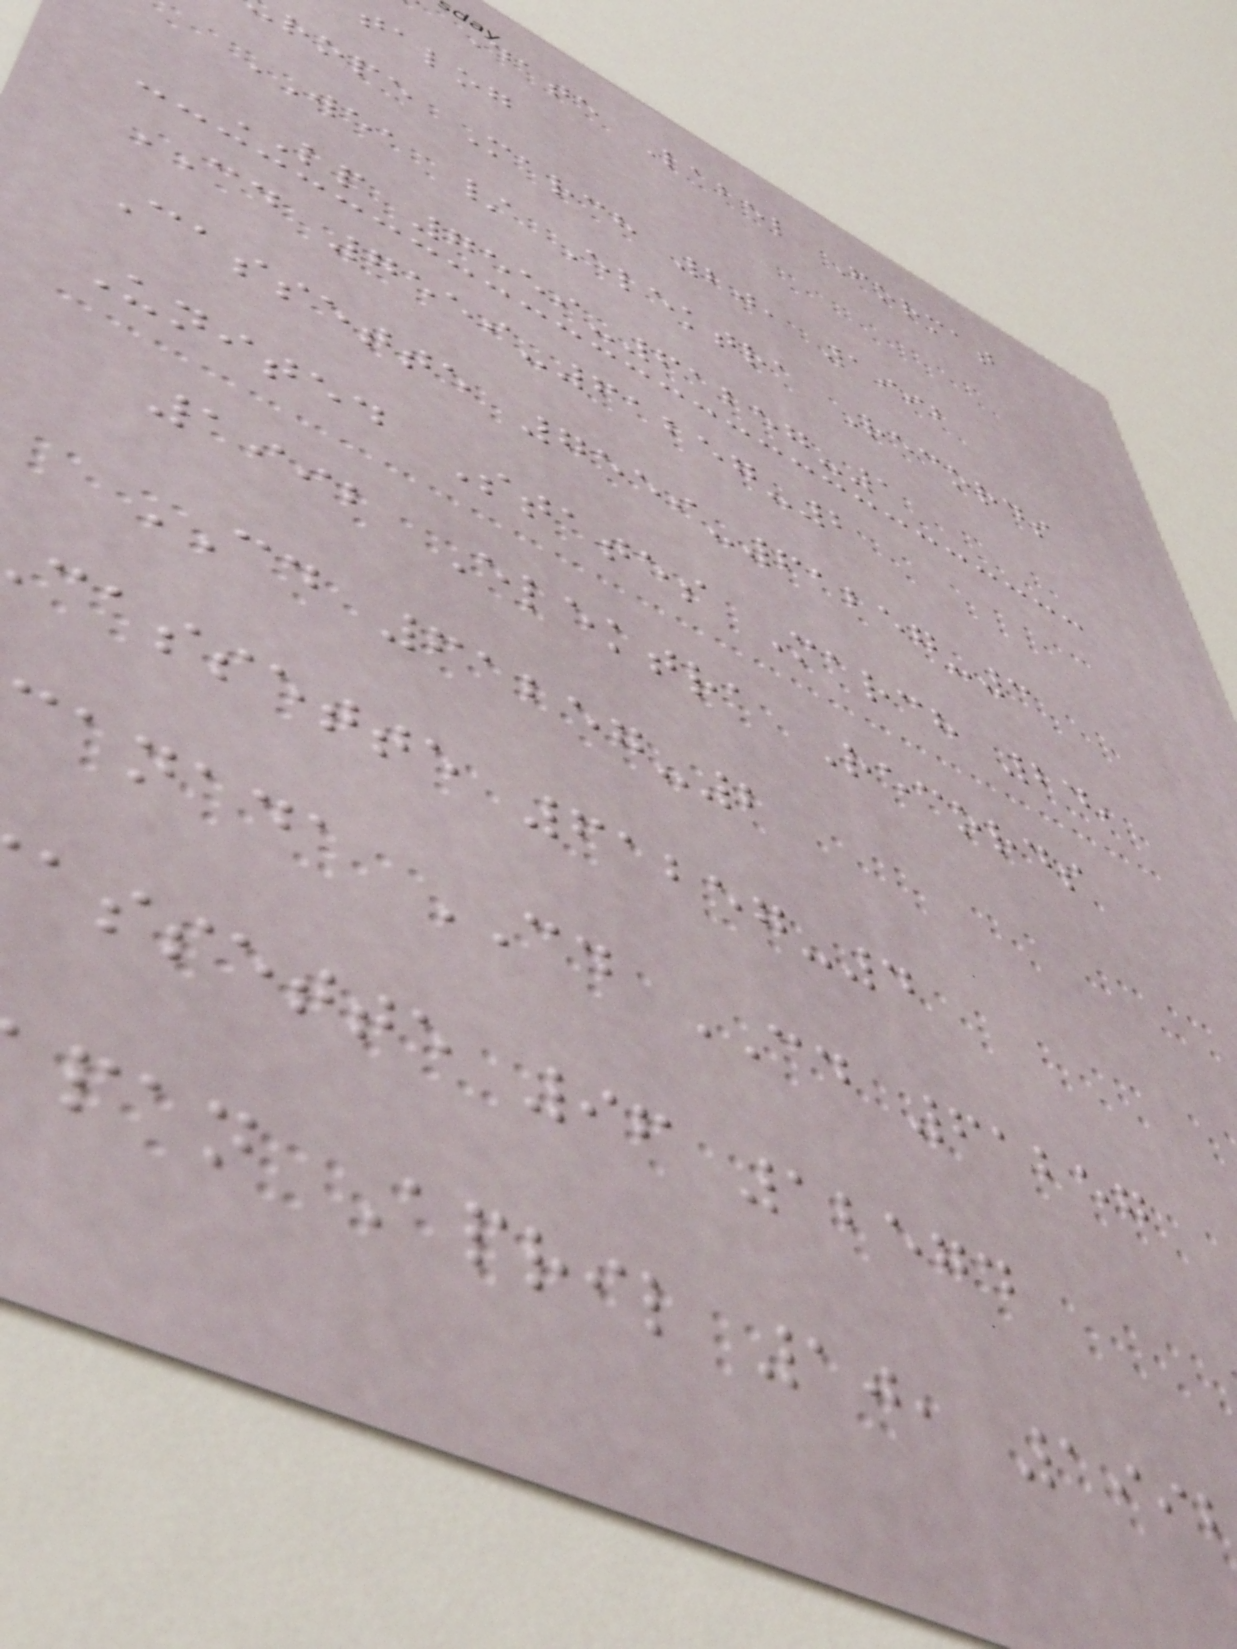Date Label Format
talog
rope March 20, 1992
WEA / Elektra Records
LP 7559-61257-1
CD 7559-61257-2
Cassette 7559-61257-3
United States March 24,
1992 Elektra Records
CD 61257-2
cassette 61257-4
canada CD CD 61257
assette 96 12574
pan April 10, 199
